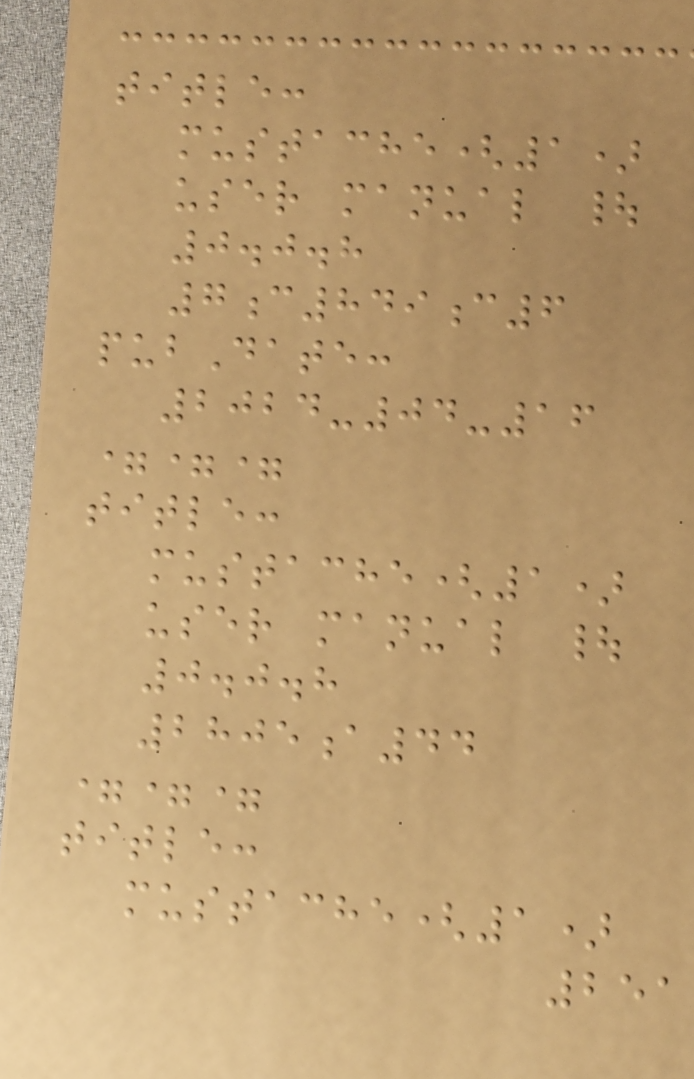title:
mustache(1)
user manual |
0.0.8
7c849c6
pubDate:
2024-04-16
===
title:
mustache(1)
user manual |
0.0.8
2805a44
===
title:
mustache(1)
251
